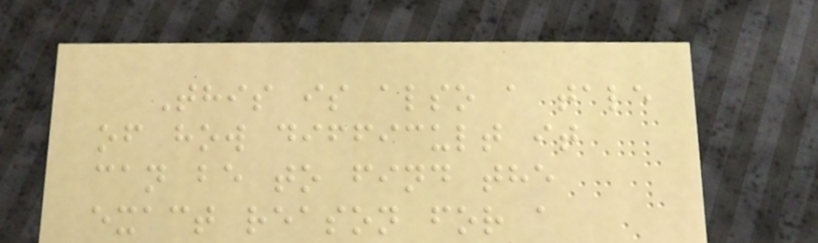This is also a tale
of how difficult it
can be to find the
exact reason for a
